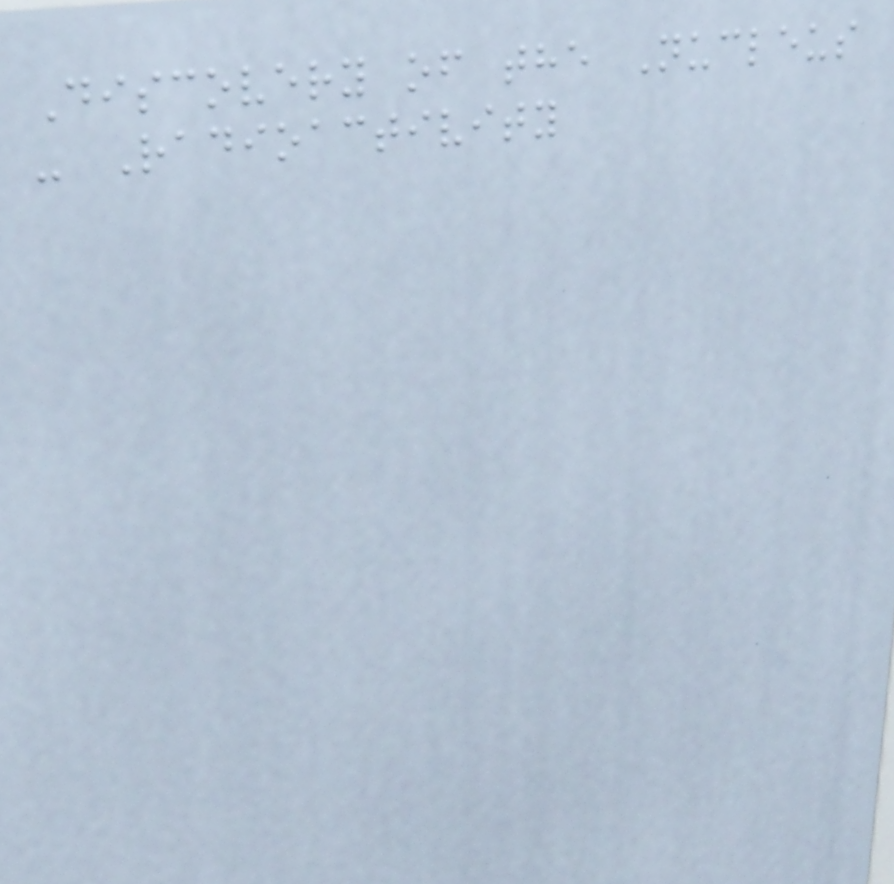Discovery of the Nucleus
- Radioactivity
